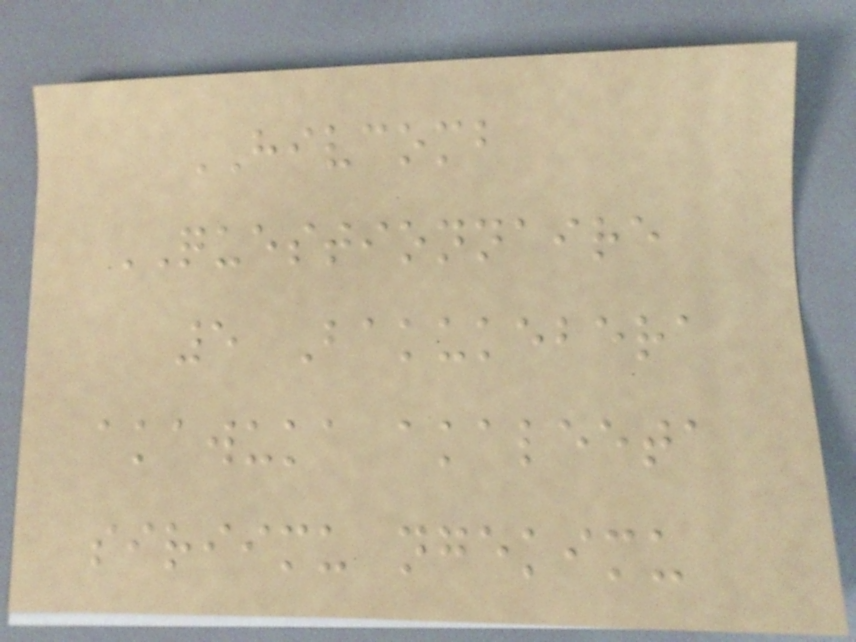HIVCOMB
QUESTIONNAIRE
5 Bakukebera
akawuka akaleeta
siriimu ngekimu
